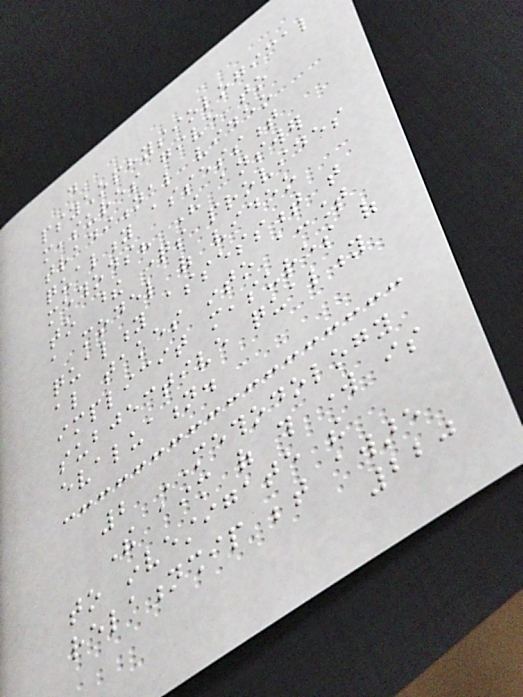do
psychophysiological
measures give to
traditional video
quality assessment
methods? The answer
to these questions provides
a model of video
quality assessment that
also takes into account
implicit measures of
subjective quality
evaluation.
2 METHODOLOGY
The aim of this work is
to investigate the
relationship between aware
220
